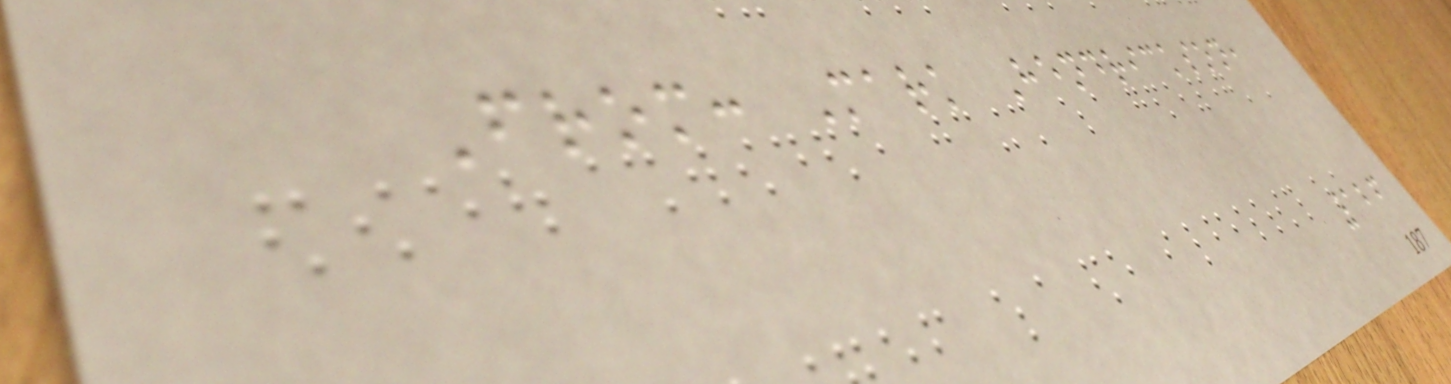From: Mark Hendrickson,
126
